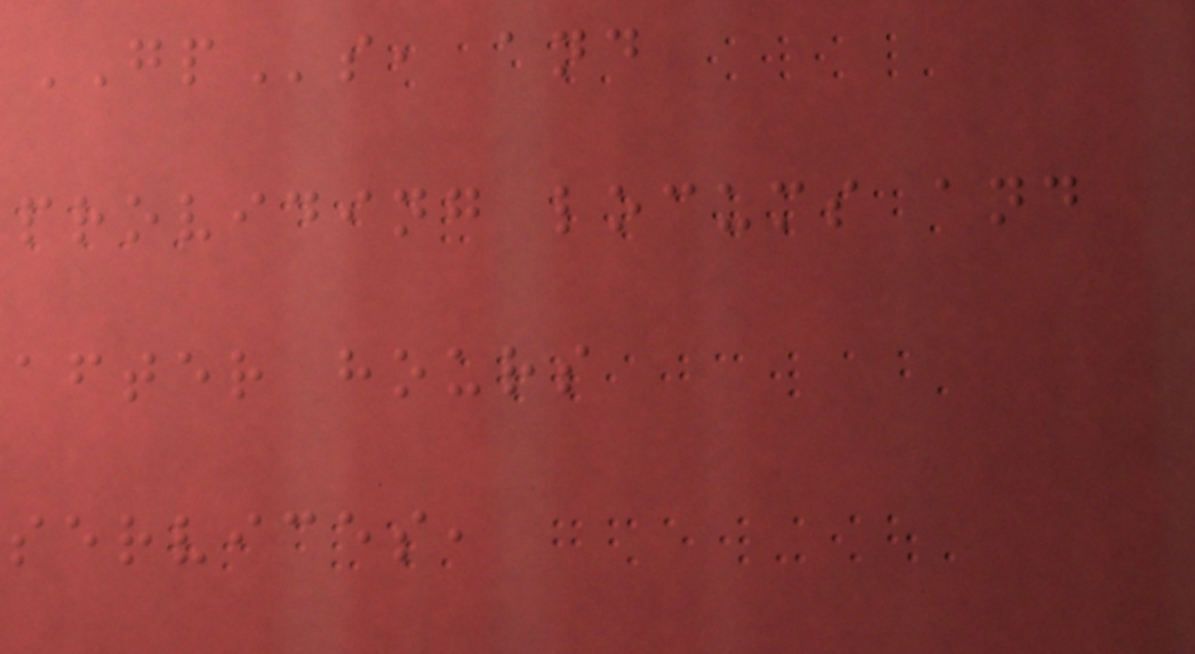GPs, and
providing locums and
after hours
services,
